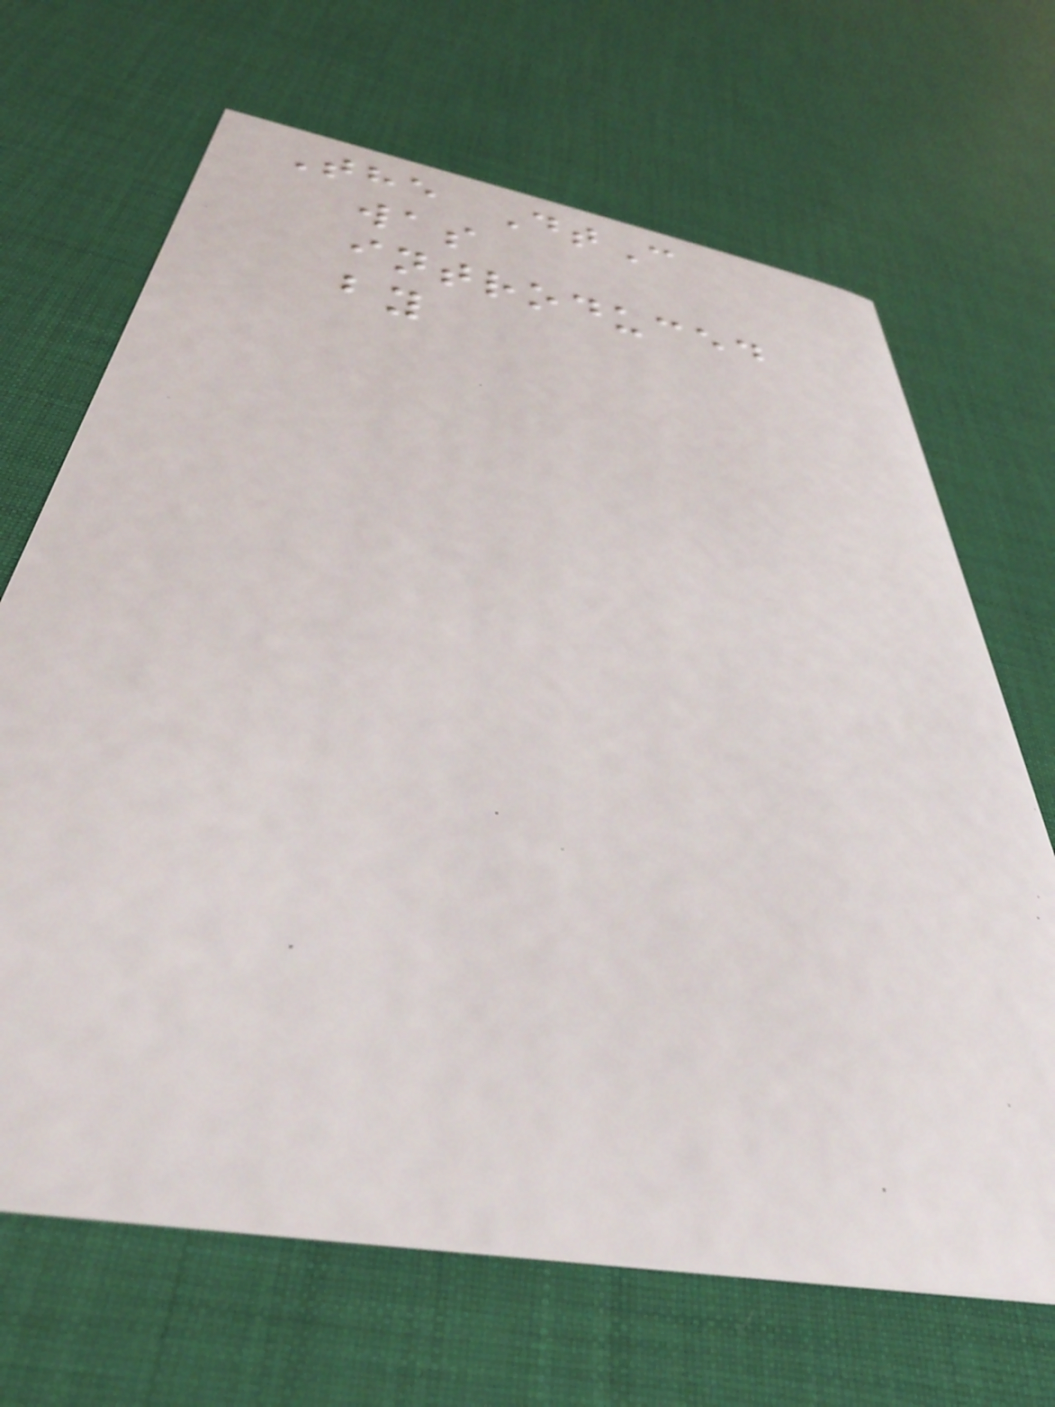The DtC
was
introduced
by
